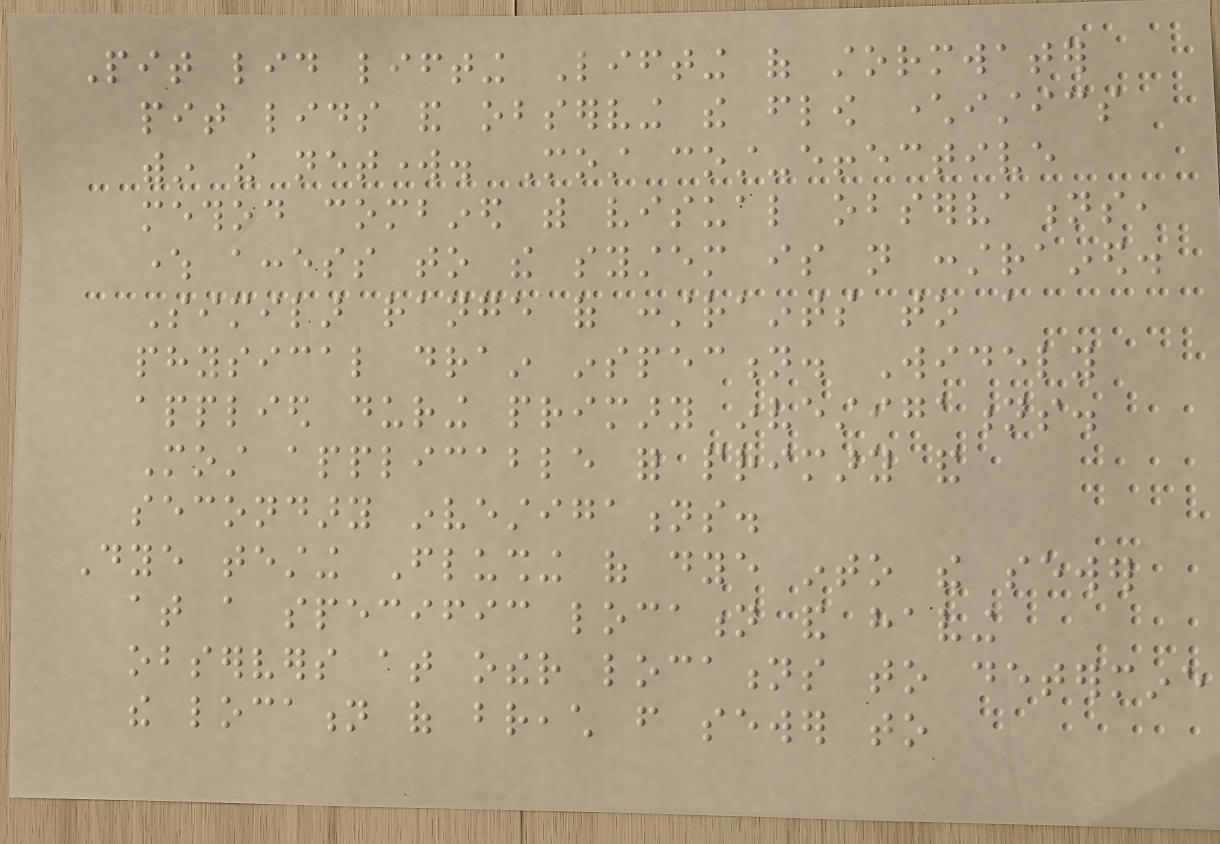Pit lid lifting Lifting of stormwater
pit lids and observing the flow characteristics
within the network. Most cost-effective
method combined with visual observations,
where access to the system is not constrained.
Similar range of constraints to a
physical drain inspection. Widely
applied during primary investigations.
Most applicable for primary and
secondary investigations.
Dye testing Flushing of dye into the sewer
at a specific location and having
observers at other locations to determine
the location of breach from sewer to
